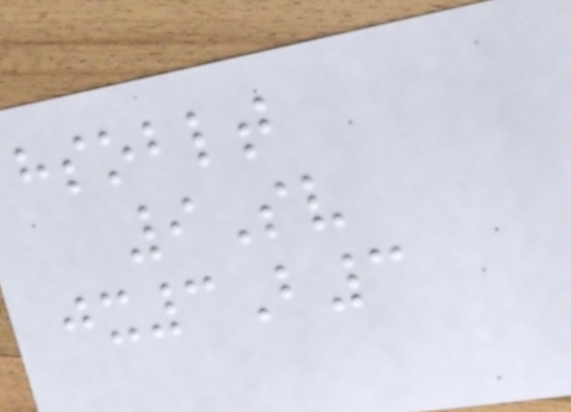hsoblt
9Sv
jx3B3
